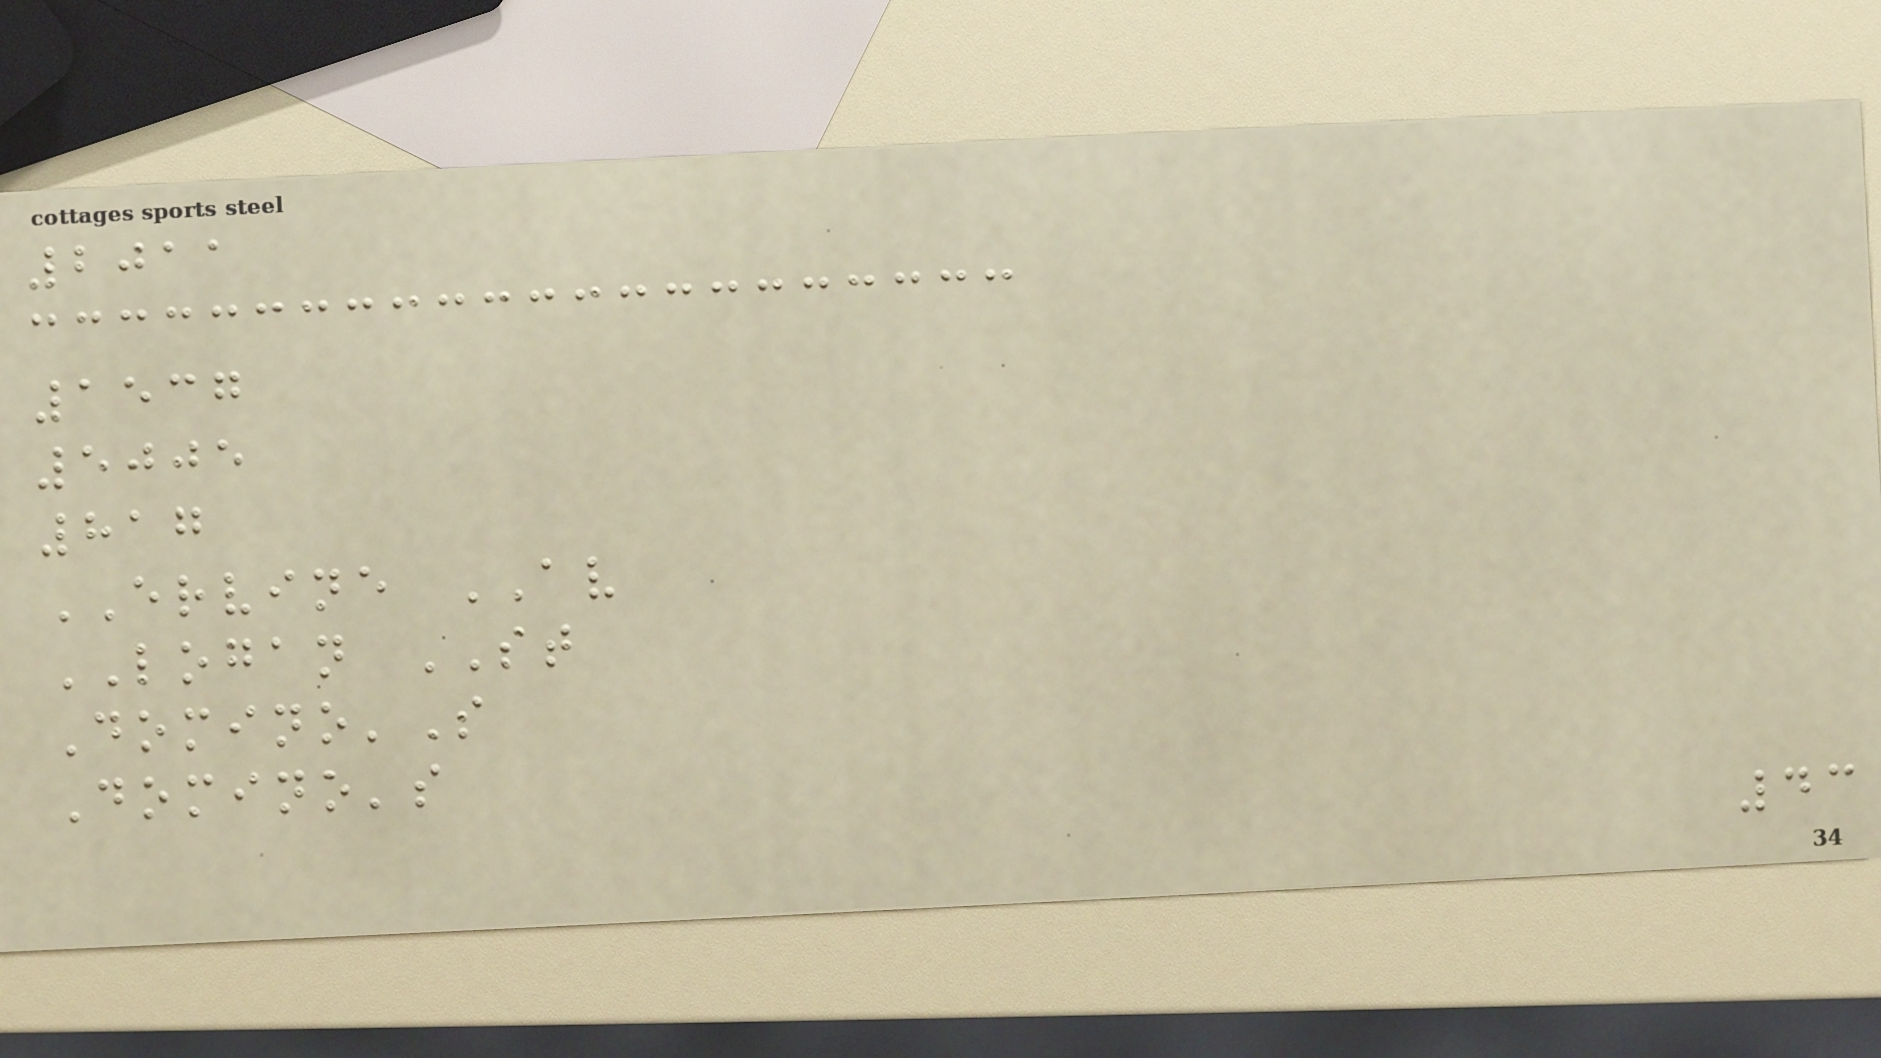2011
1537
5005
817
ERVINE AV
LOGAN ST
Domino'S
Domino's
43
